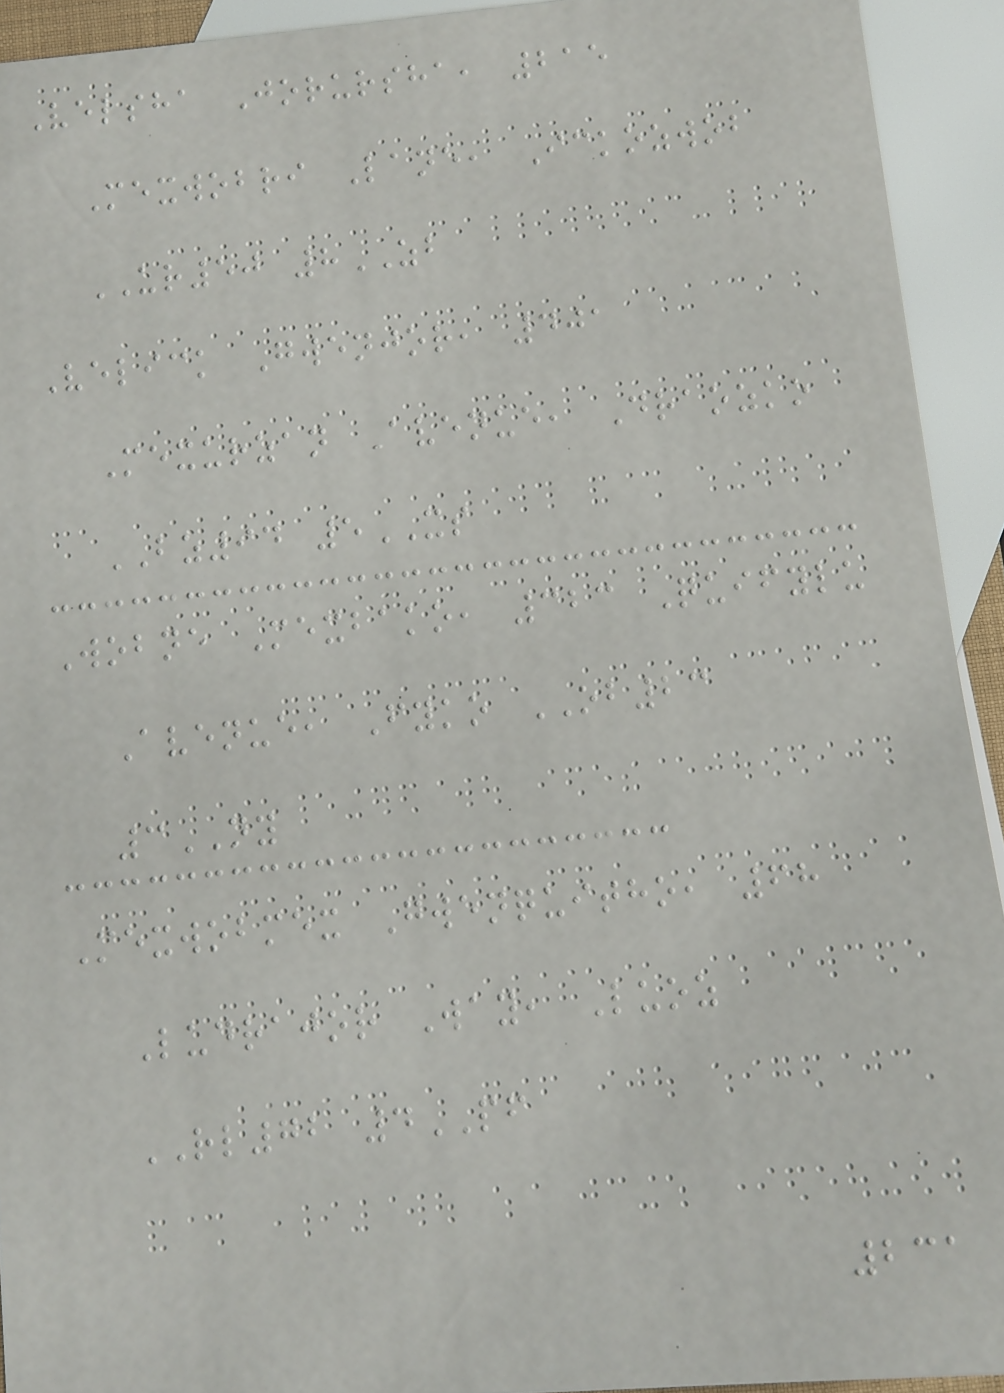Velsha Jorursha, 215
Mexwobri Lane, Ickozwob
UR50 8ZB
Velick Gwenjor, 401
Mexurzan Avenue, Draozko
BZ94 5XS
Wobne Mexbako, 323 Quifylu
Avenue, Fyko OB23
3NY
Mexwobmex Gwenquitho, 68
Ludrajor Way, Luoz
RL72 4PF
231
